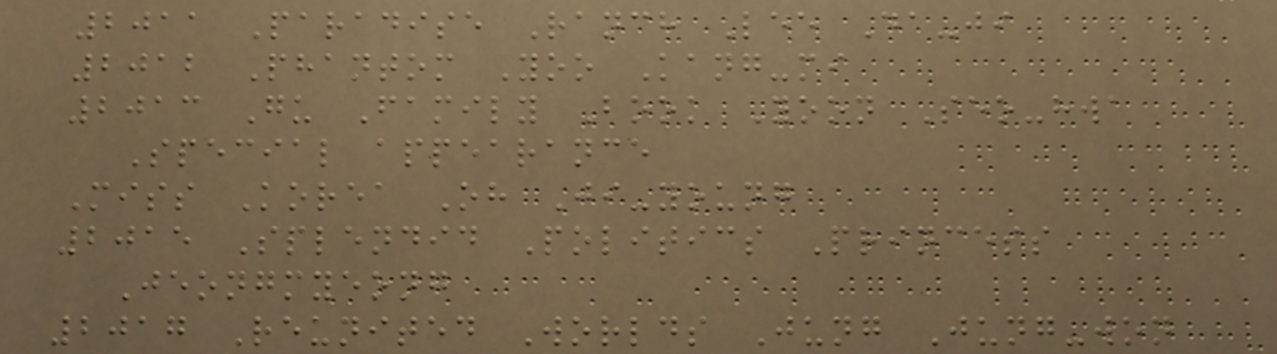2011 Paradise Ranch Lee Da-ji
2012 Phantom Yoo Kang-mi
2013 Gu Family Book Yoon Seo-hwa
Special appearance
Miss Korea Oh Ji-young
2015 Splendid Politics Princess
Jeongmyeong
2017 Reunited Worlds Jung Jung-won
